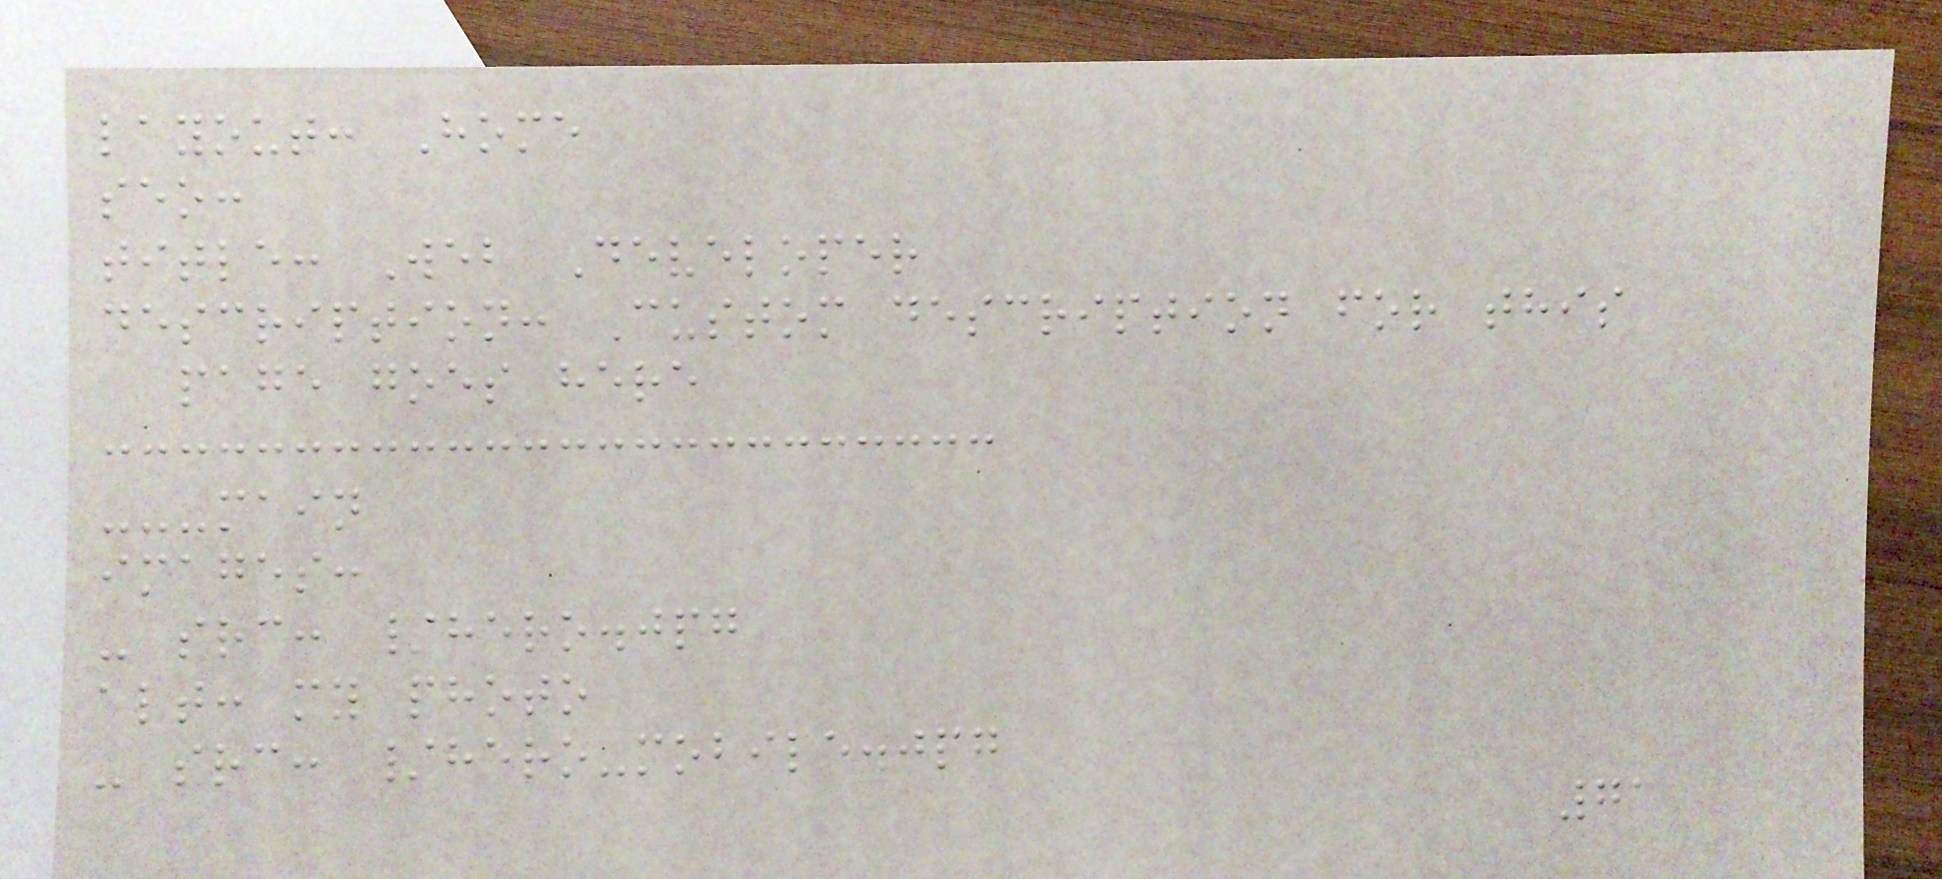layout: Home
seo:
title: Web Developer
description: Custom description for this
page goes here
---main
images:
- src: /hero.jpg
alt: my photo
- src: /hero-mobile.jpg
71
